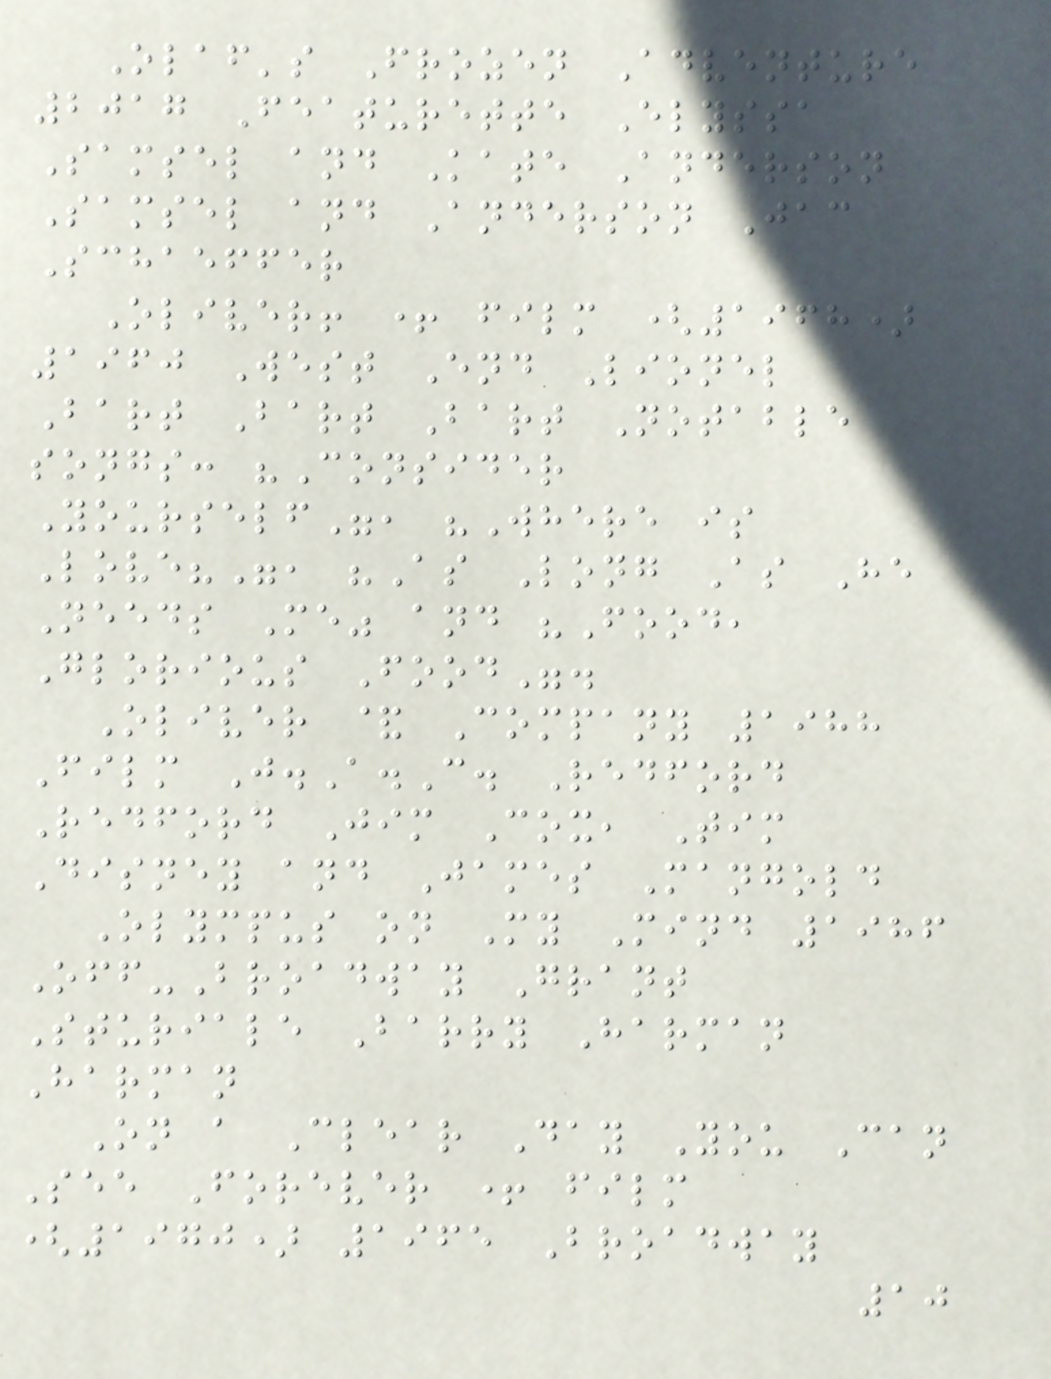Olaf's Frozen Adventure
2017 Featurette Elyssa
Samsel and Kate Anderson
Samsel and Anderson Jac
Schaeffer
Oliver! + film (1968)
1960 West End Lionel
Bart Bart Bart Notable
songs: "Consider
Yourself", "Where is
Love?", "As Long As He
Needs Me" and "Food,
Glorious Food".
Oliver & Company 1988
Film J.A.C. Redford
Redford Jim Cox, Tim
Disney and James Mangold
Olympus on My Mind 1986
Off-Broadway Grant
Sturiale Barry Harman
Harman
On a Clear Day You Can
See Forever + film
(1970) 1965 Broadway
10
